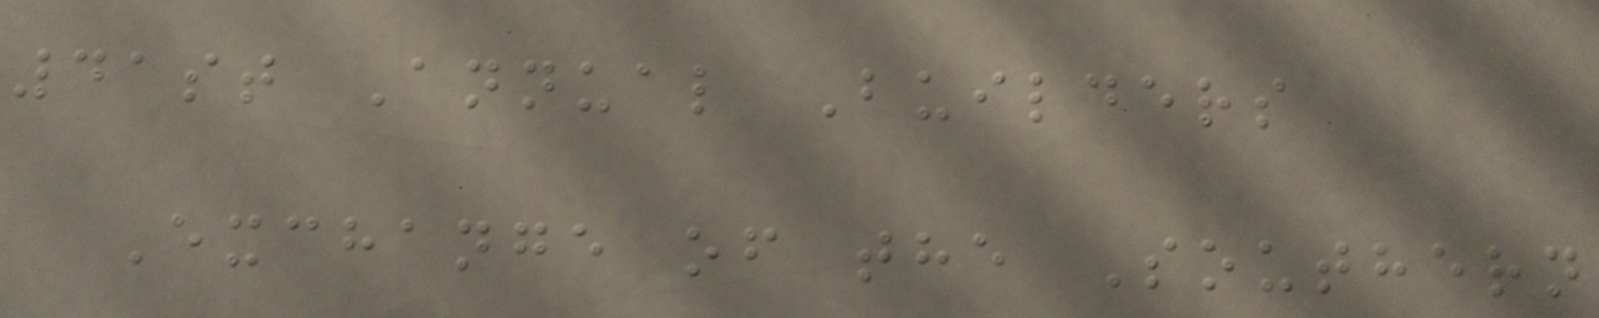41st Annual Builders
Exchange of the Southern
